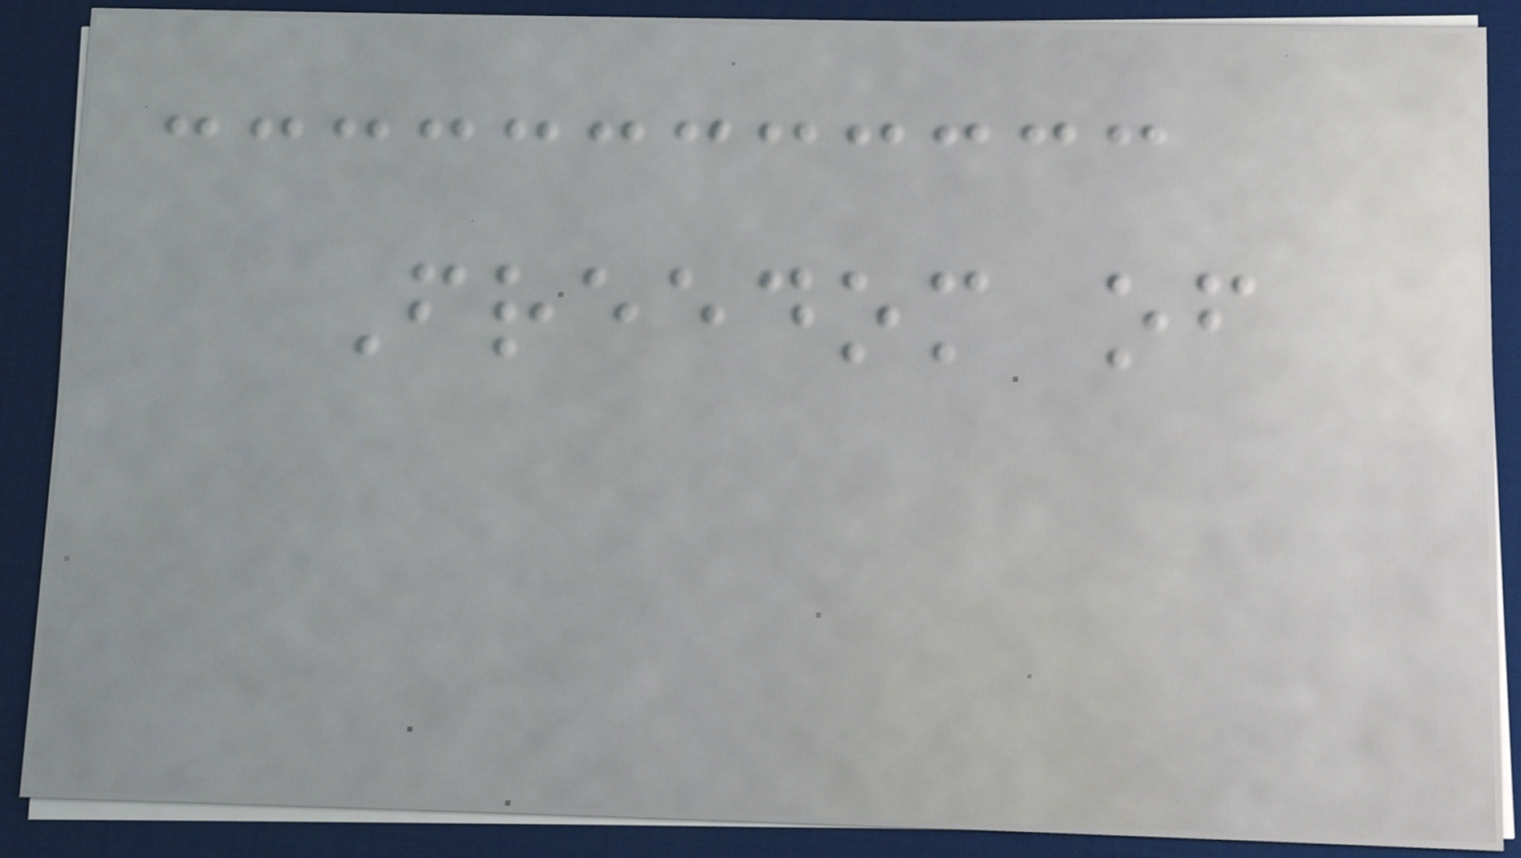Freedom of
